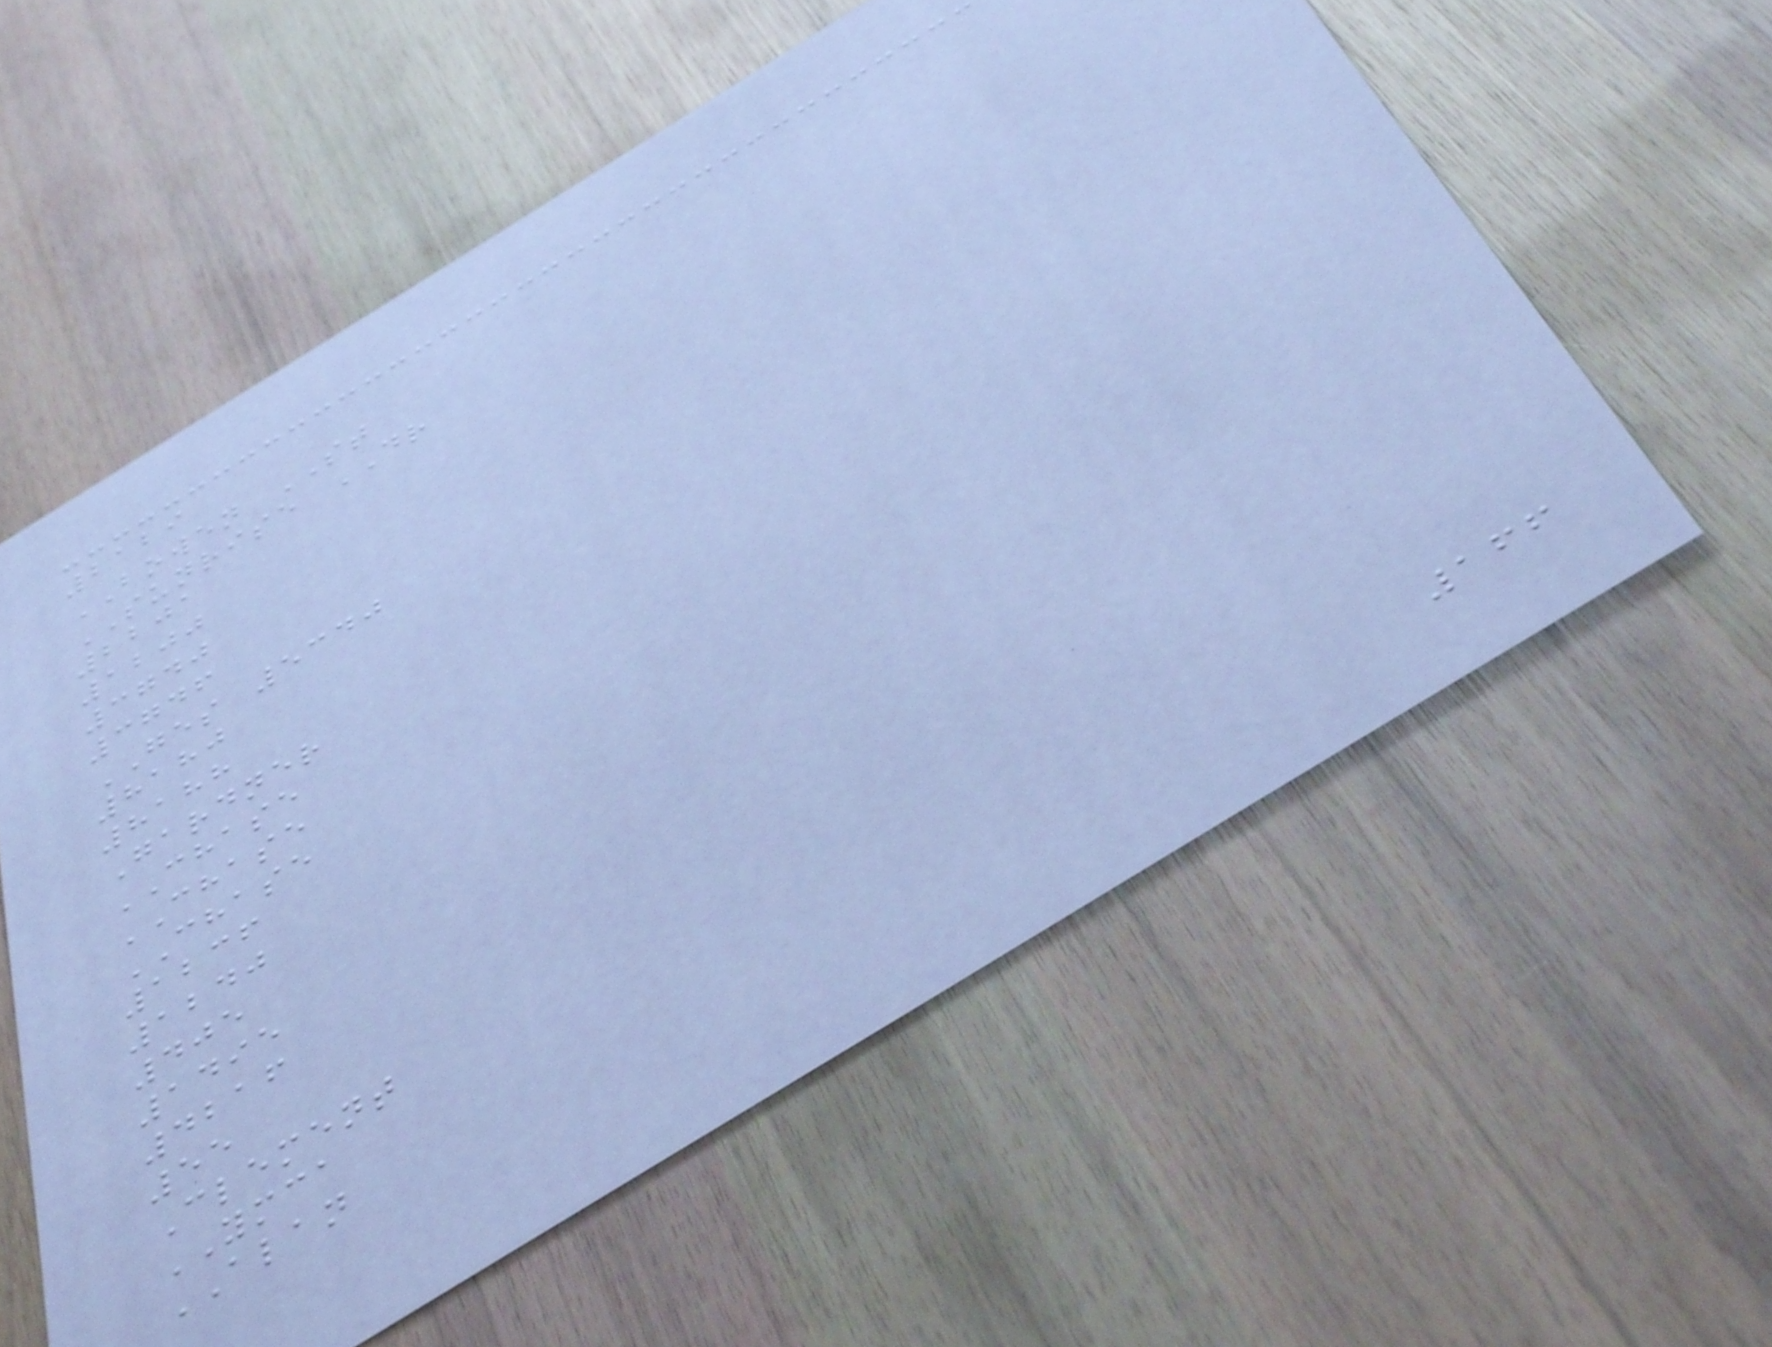2129
BOWEN ST
SUNRISE DR
2201
1200
3740
3746
GES 5340
8180
8188
Gardner
CHASE
CHASE
CHASE
1236
1240
405
1495
4216
55
Clement
YMCA
ALAN
166
